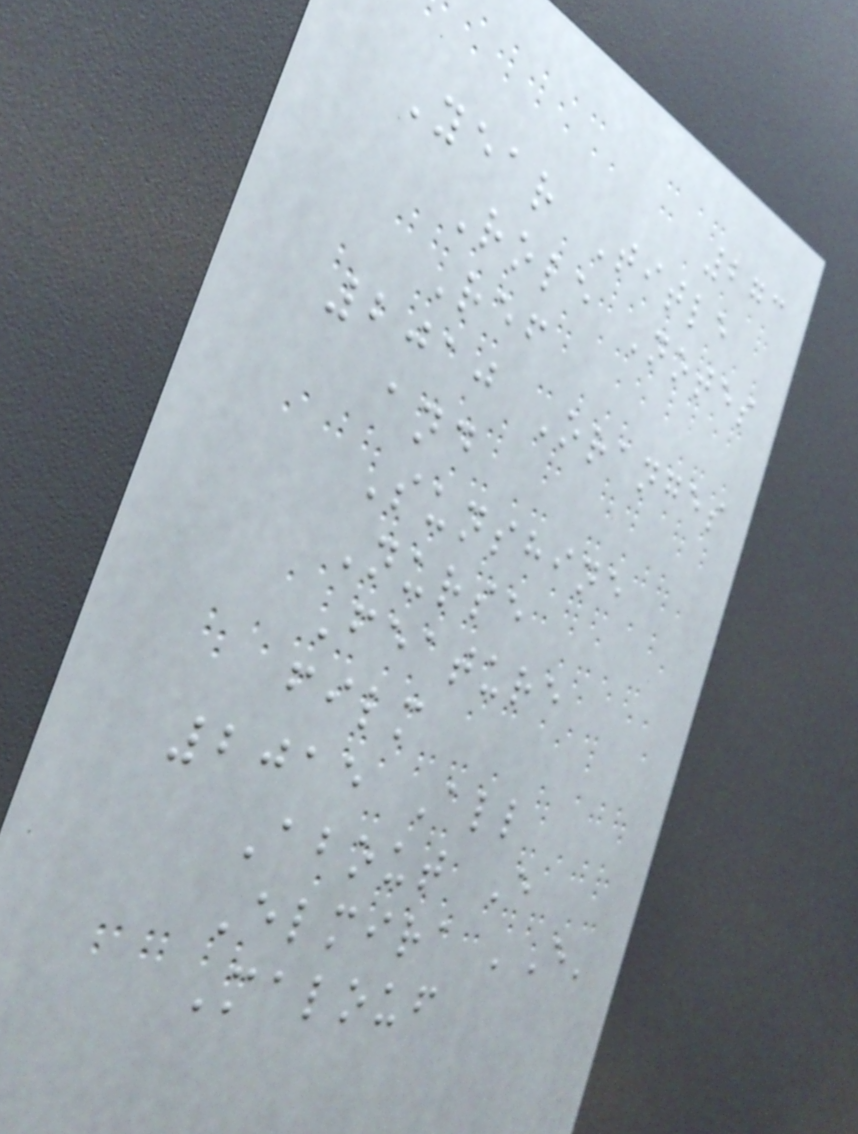273
Year Title
Role Notes
Ref
2010 Oranges
and
Sunshine
Nurse
Feature
film
2015 All
About E
Elmira 'E'
Malouf
